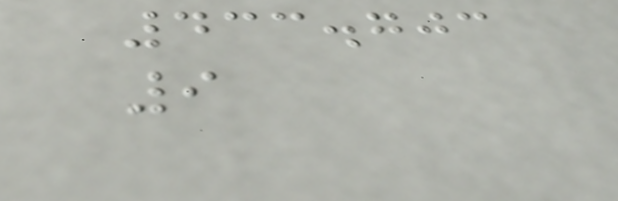433.703
9
